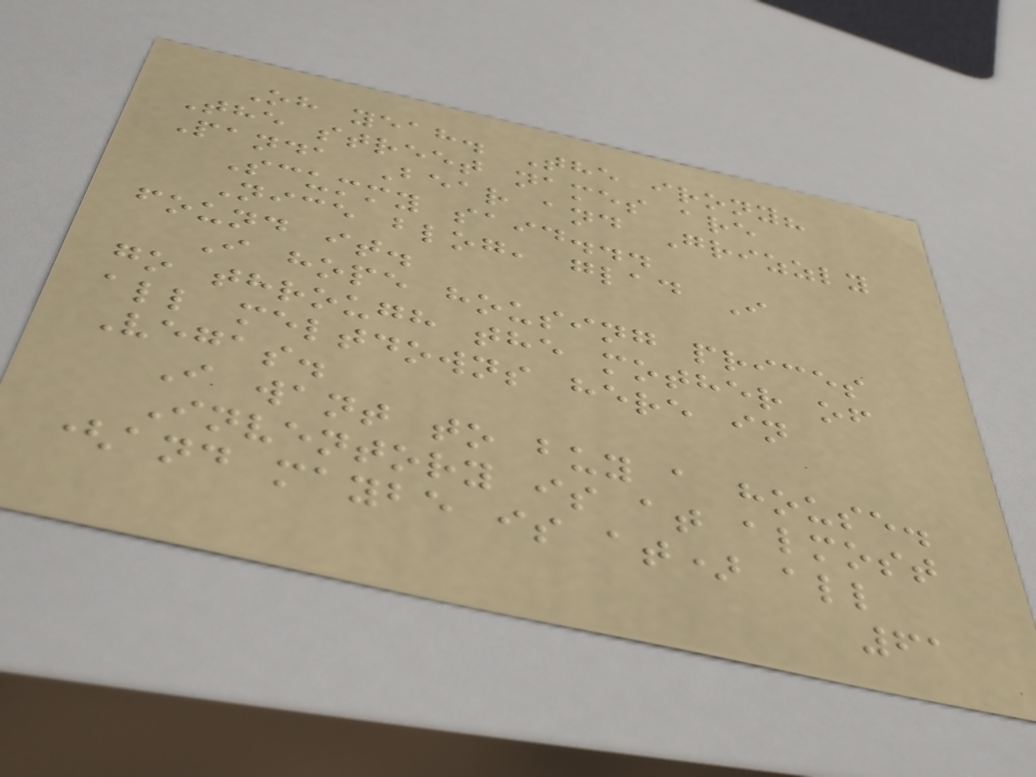Oh yeah. The irony?
The street names are
Panda Bear and Grizzly
Scummy said...
Nice blog, glad I
found it.
I hope housing prices
go through the mother of
all meltdowns here in
Vegas.
I want to buy a house.
Inventory is at almost
(and maybe is at) all
61
